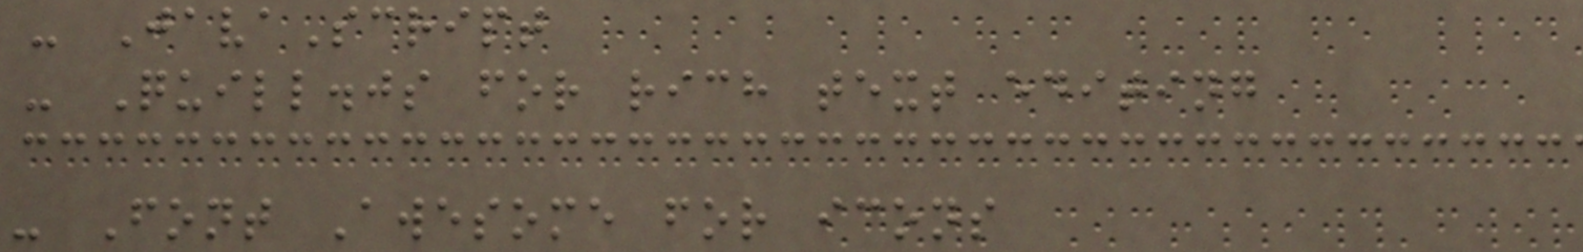- JavaScript
- Quill.js for rich text editing
- Font Awesome for icons
